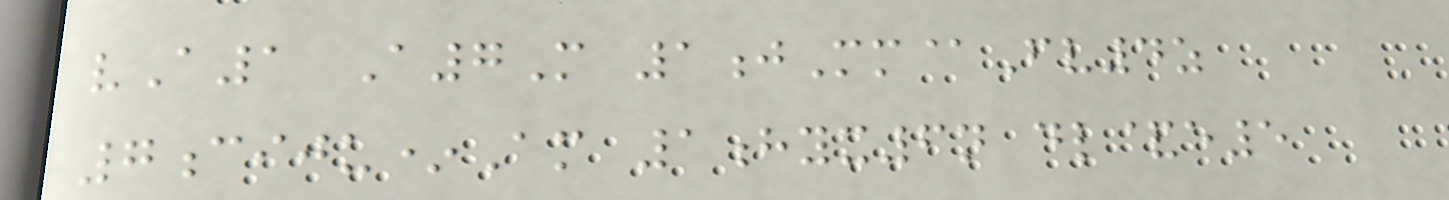vA1 A7M 1jMm@Fv4z
7ciju*Am 1hyx6n dl&e5
